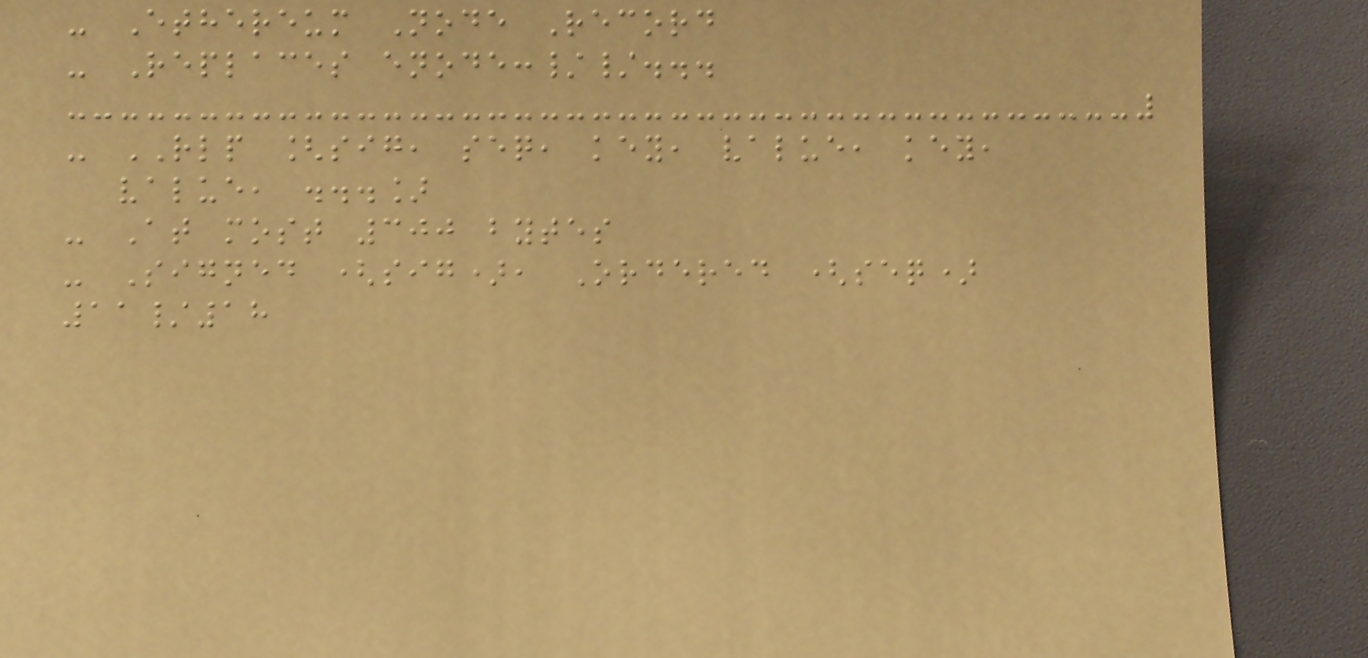- Ethereum Node Record
- Replaces enode://...
- RLP [sig, seq, key, value, key,
value, ...]
- At most 300 bytes
- Signed (sig), Ordered (seq)
11/18
